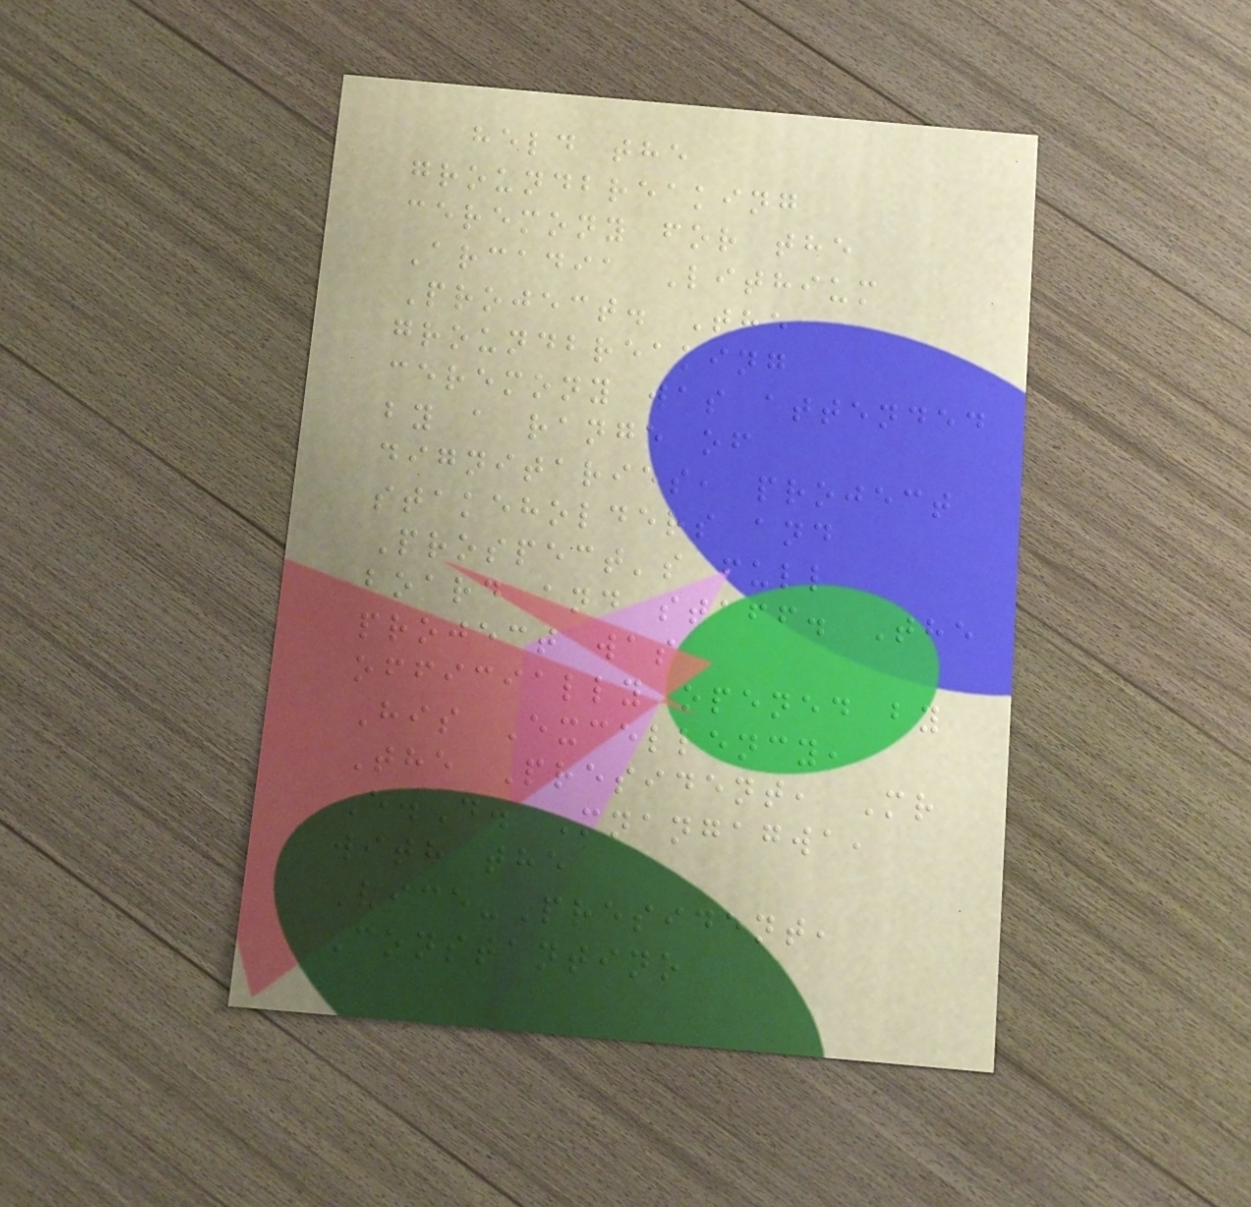held the
groundbreaking
ceremony for the
Arcadia Lithium
Project. The
groundbreaking
ceremony was attended
by a range of
dignitaries, project
stakeholders and
Prospect's full
board and staff. The
project was
officially opened by
His Excellency,
The President, Mr
E.D. Mnangagwa,
with the
Vice-President,
Constantino
